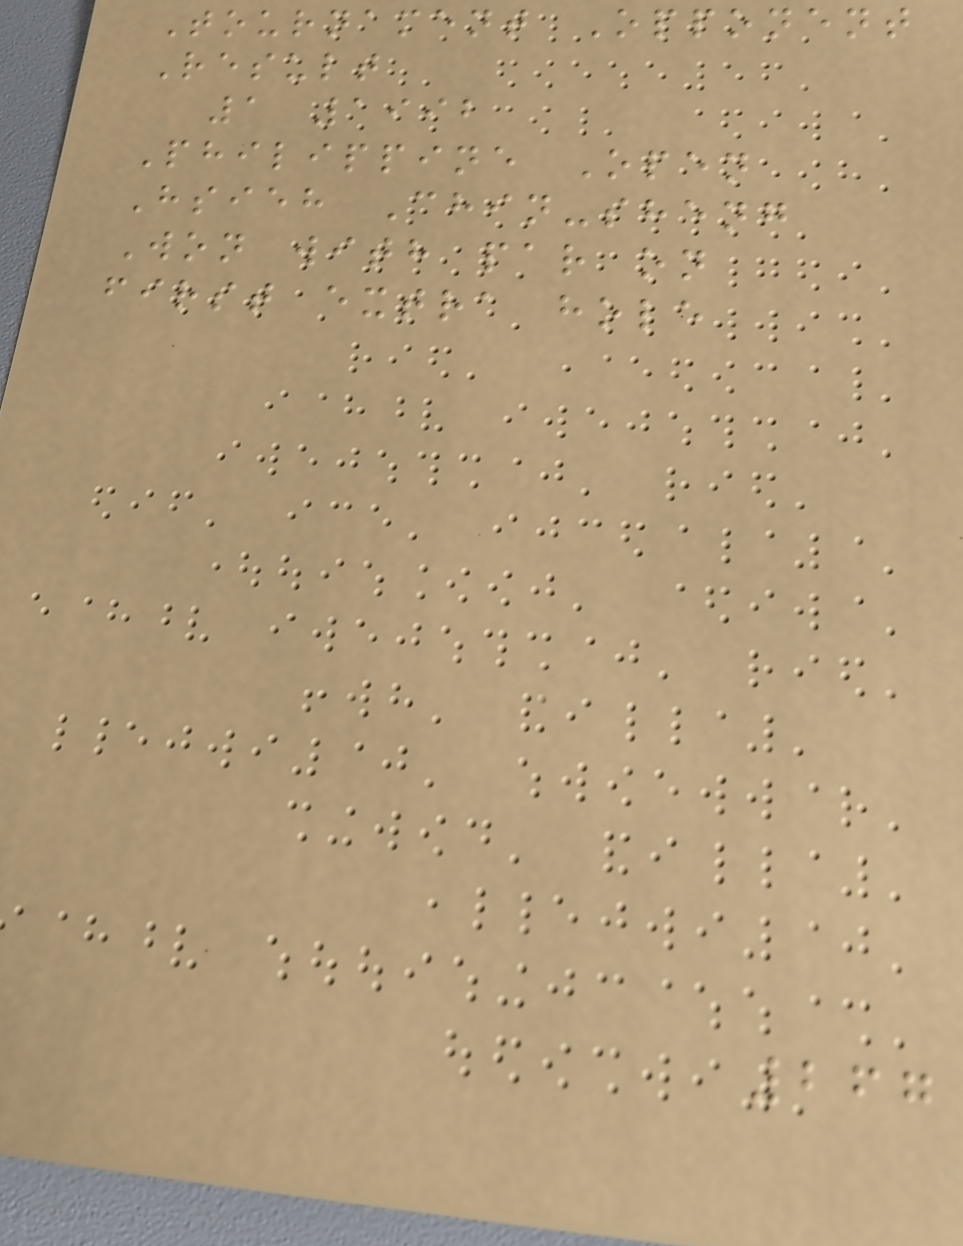Tournament Opponent
Result
1 1992
Philippine Open
Hsieh Chin-sheng
Won with par on
first extra hole
267
